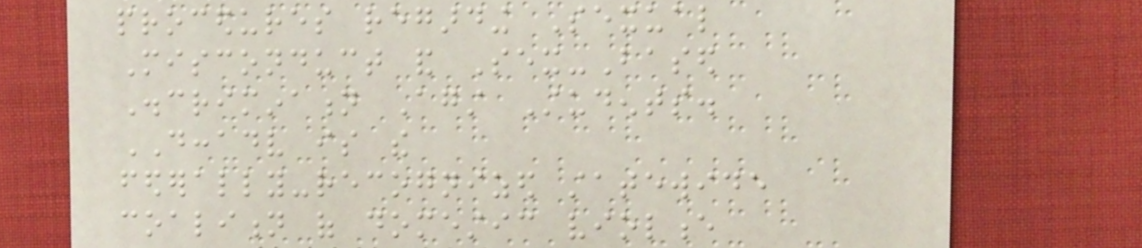procedures regarding Sexual
Misconduct and Sex-Based
Discrimination Against Students.
DCCADV is the
federally-recognized statewide
coalition of domestic violence
